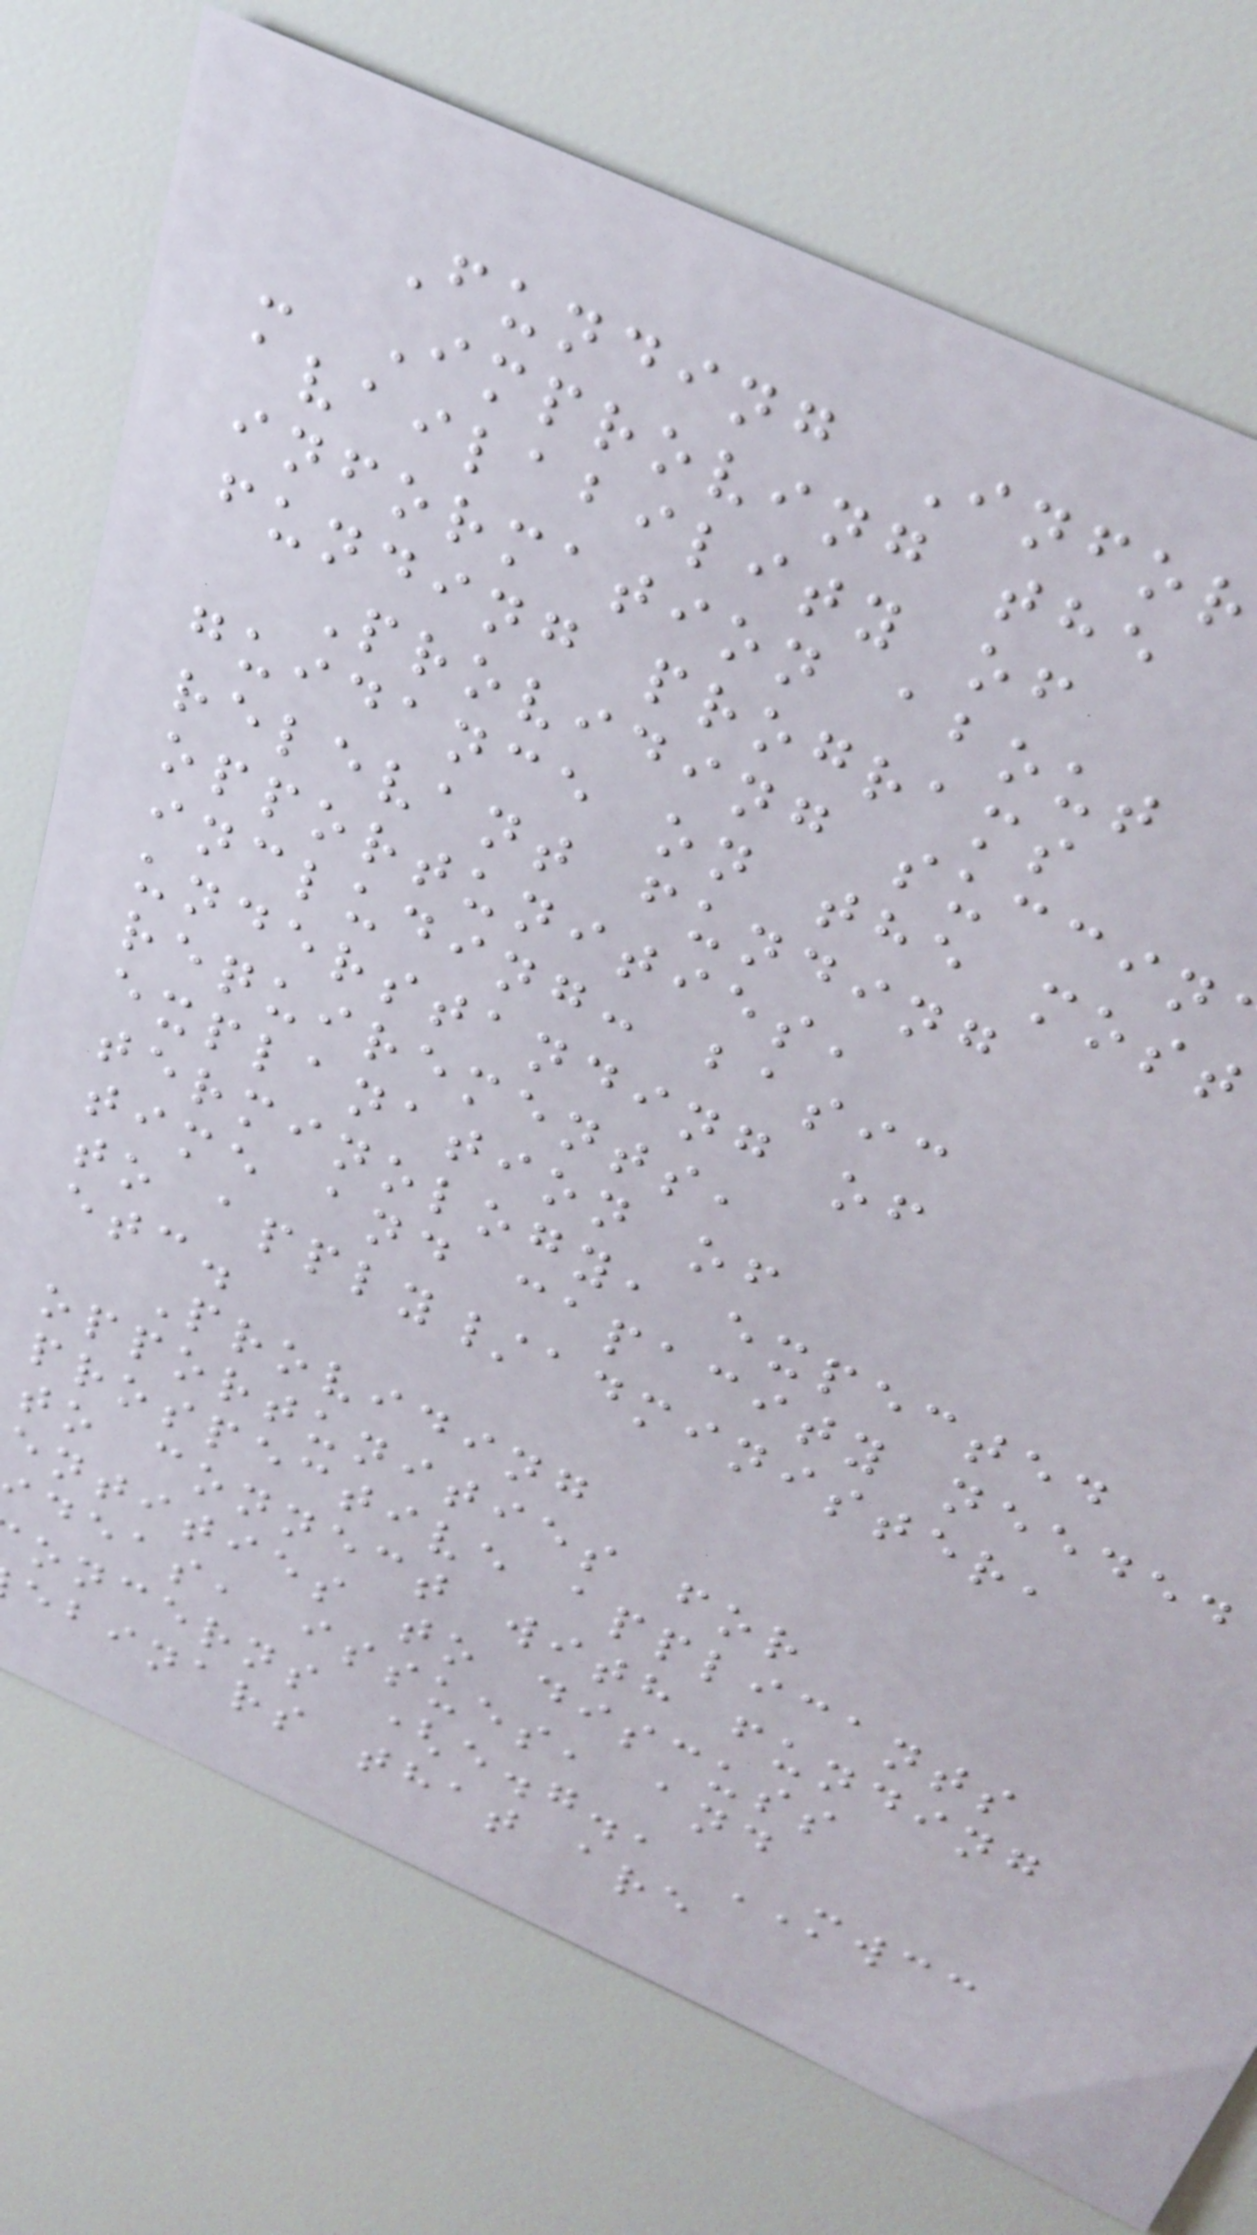Funding Infor
- Improving the
availability of
information about
funding programs
Providing succin
guidance on the most
relevant funding
opportunities,
including: basic
understanding of
requirements,
explanation of
terminology, expected
time and capacity needed
to apply/administer,
etc.
Providing
opportunities for
prospective applicants
to connect with funding
entities to discuss
deas, issues, and
oncerns (e.g., MWCC
ebinars that are
